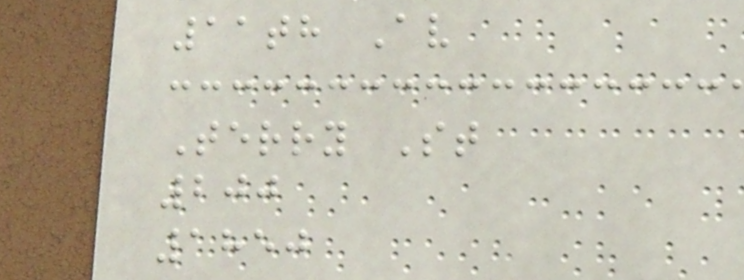11th Av
Terry St
200
1850
